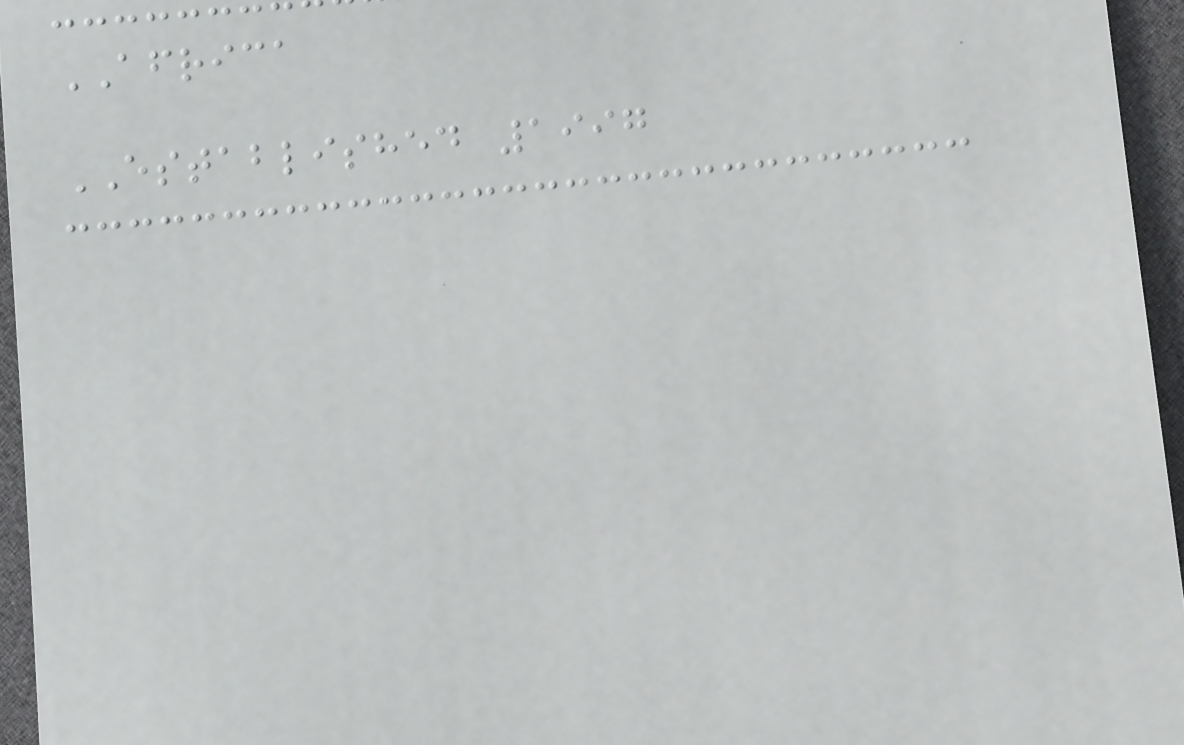AFRICA
ESTABLISHED 1997
